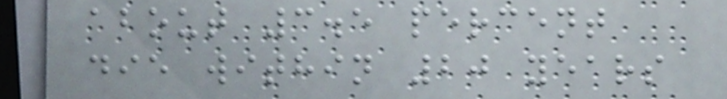about 3.5 percent
die within 20 years
